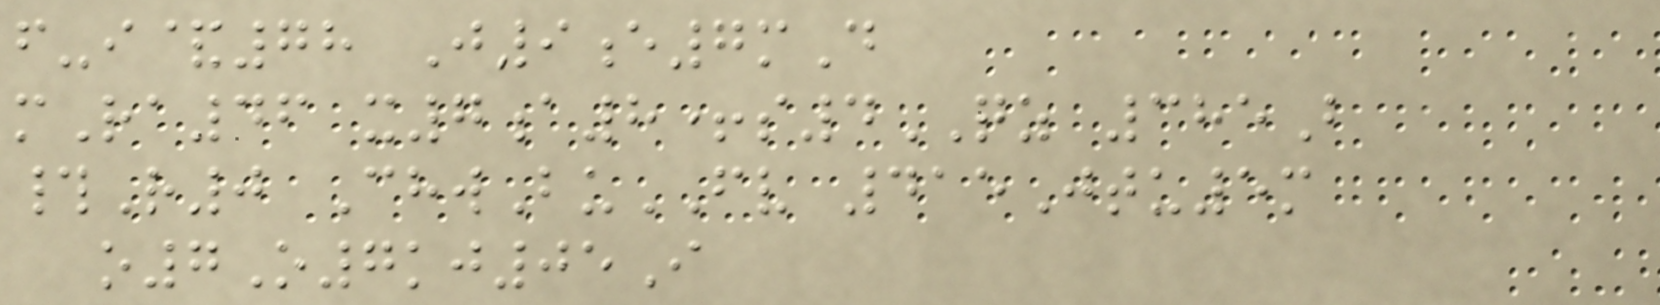f-i&78 J9e7mD
mRa46 x7a8+s4QZ 385B
#R0 ChwBuFV 415Jtu5m
o7O7kj05I
